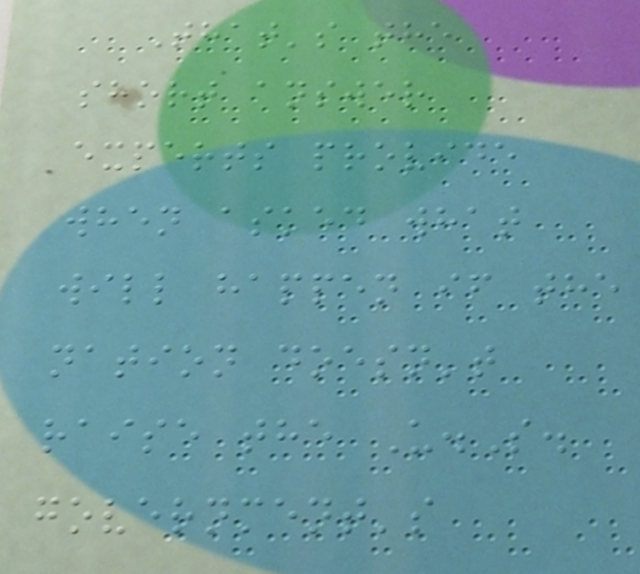That's the
short answer
experts provide
when asked what
will happen if the
nation doesn't
raise the U.S.
government's
